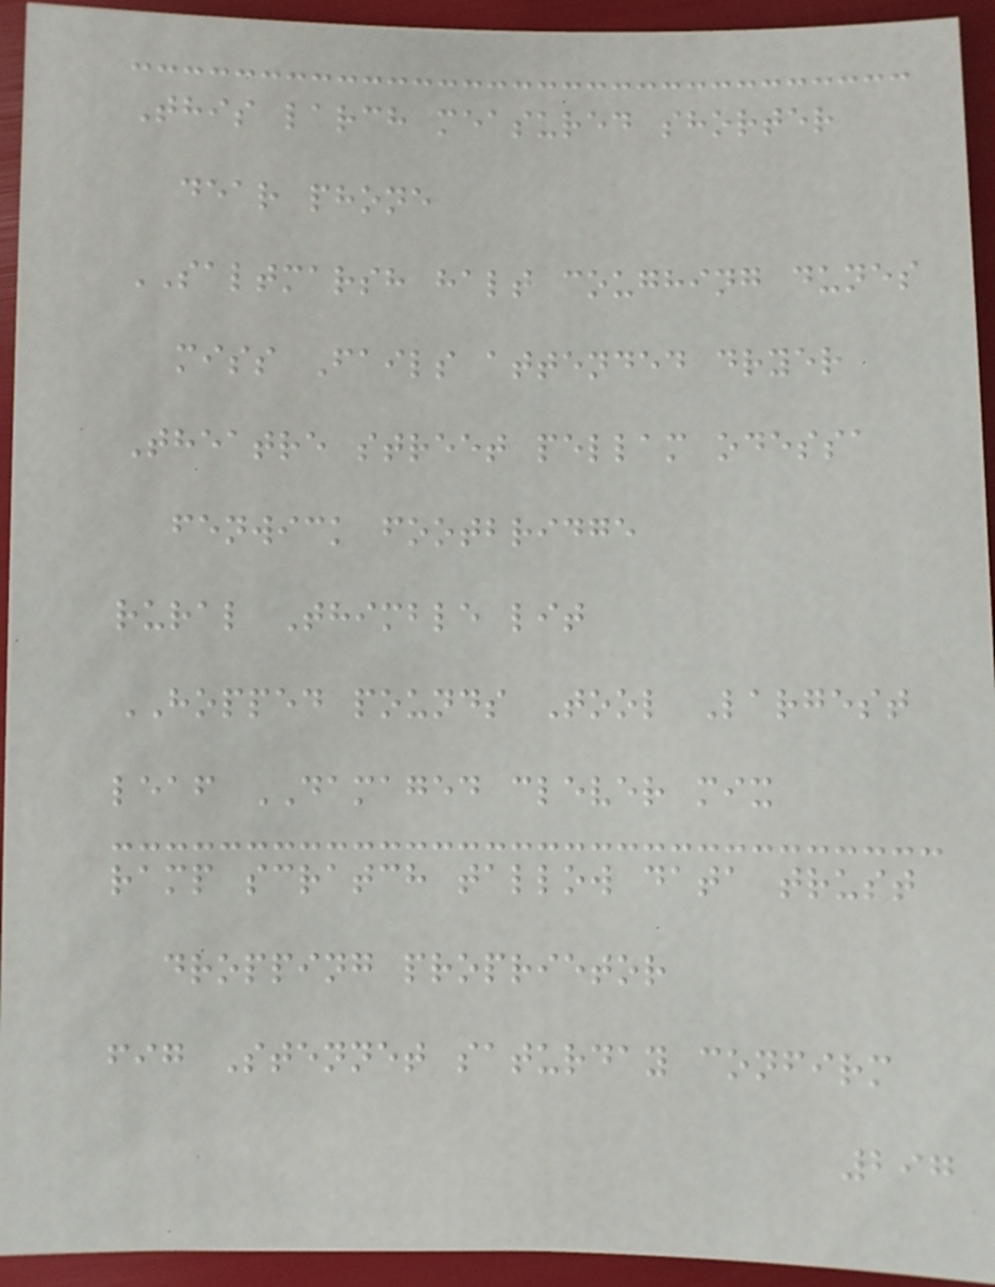This larch measured shorter
dear phone
SALTMARSH halt coughing dunes
miss Fails attended dryer
Theatre street pellam odessa
fenwick footbridge
rural Thimble lit
HOPPED pounds Tool Largest
leaf DAMAGED clever mix
ramp scratch tallow data trust
dropping proprietor
fig Stennet saturday confirm
297
